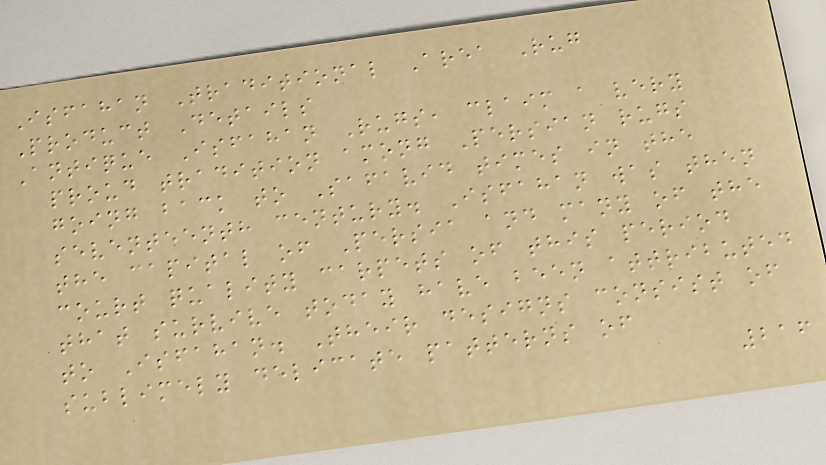Isfahan Traditional Area Rug
Product Details
Antique Isfahan Rugs, claim a very
proud tradition among Persian rugs
going back to Safavid times in the
seventeenth century. Isfahan was then
the capital of Persia and many of the
court quality carpets of this period
that survive today have been attributed
to Isfahan. Their designs consist of
sublimely delicate patterns of
216
